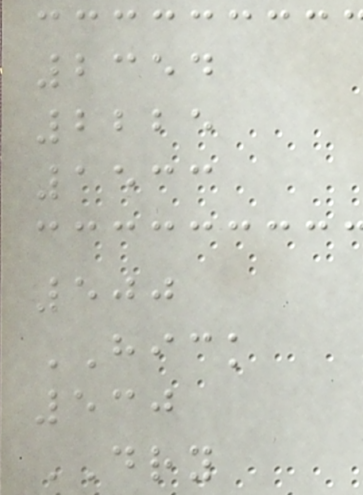2354
2225
1533
500
HICK
530
DRY
